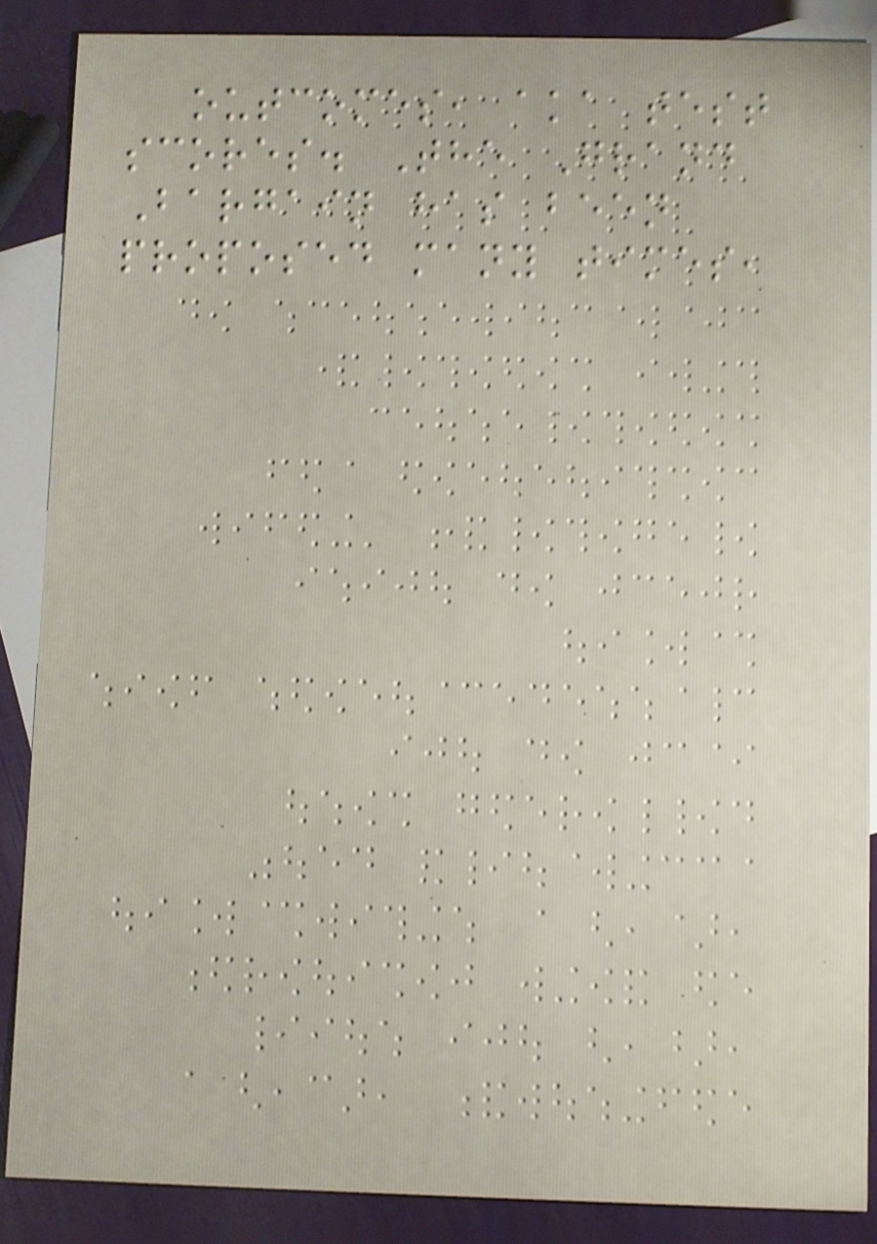outcomes, aka test
scores. The Grand
Bargain has been
proposed many times,
